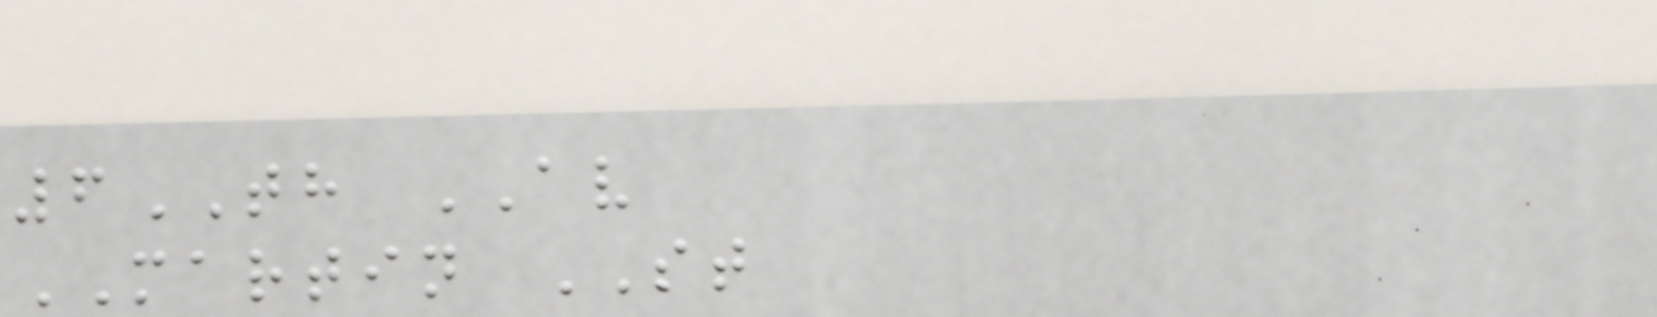6TH AV
MARTIN ST
